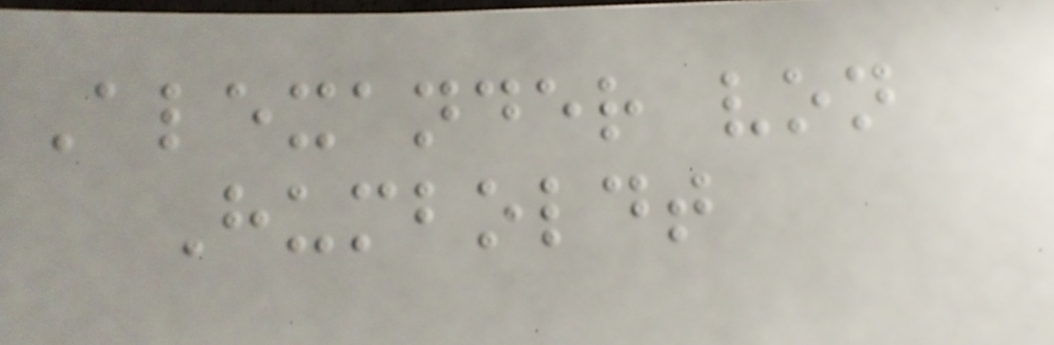Alexander von
Humboldt
